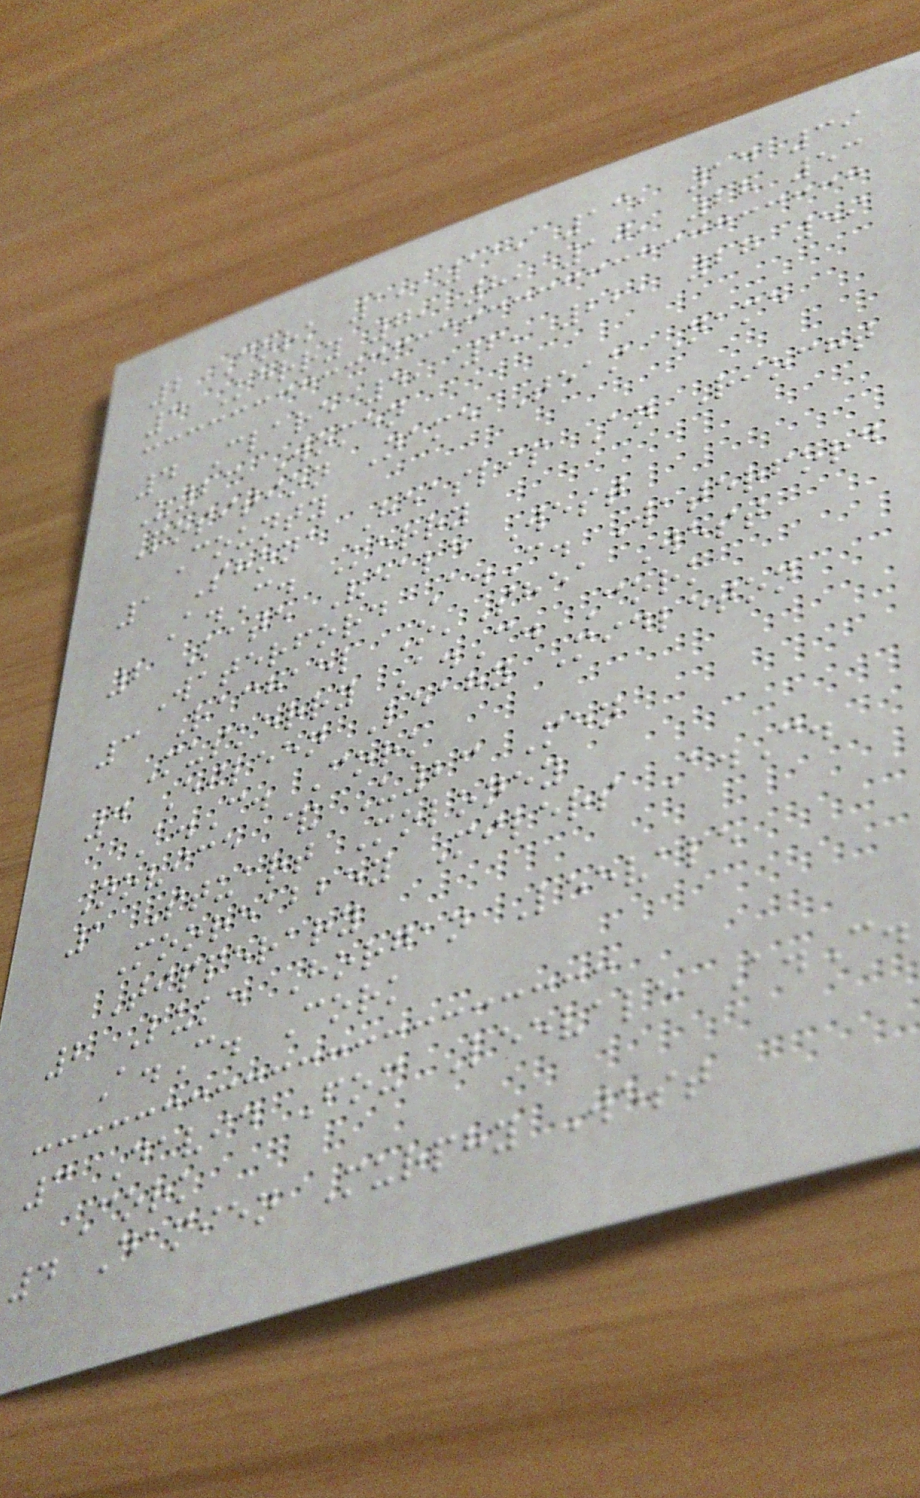2 Cork 1, 11, 13, 14 39
3 Kerry 7, 8, 10, 28 53
4 Clare 4, 6, 22, 27 59
U23 Women
Position Name Team Name
County
1 Shona Heaslip An Riocht
A.C. Kerry
2 Kate Veale West
Waterford A.C. Waterford
3 Rachael O'Shea West
Muskerry A.C. Cork
4 Eileen Leahy Midleton
A.C. Cork
Novice & U23 Men
1 Stuart Moloney
Mooreabbey Milers A.C.
Tipperary
2 Luke Horgan Leevale
A.C. Cork
3 David Fox Leevale A.C.
Cork
4 Damien Murphy West
